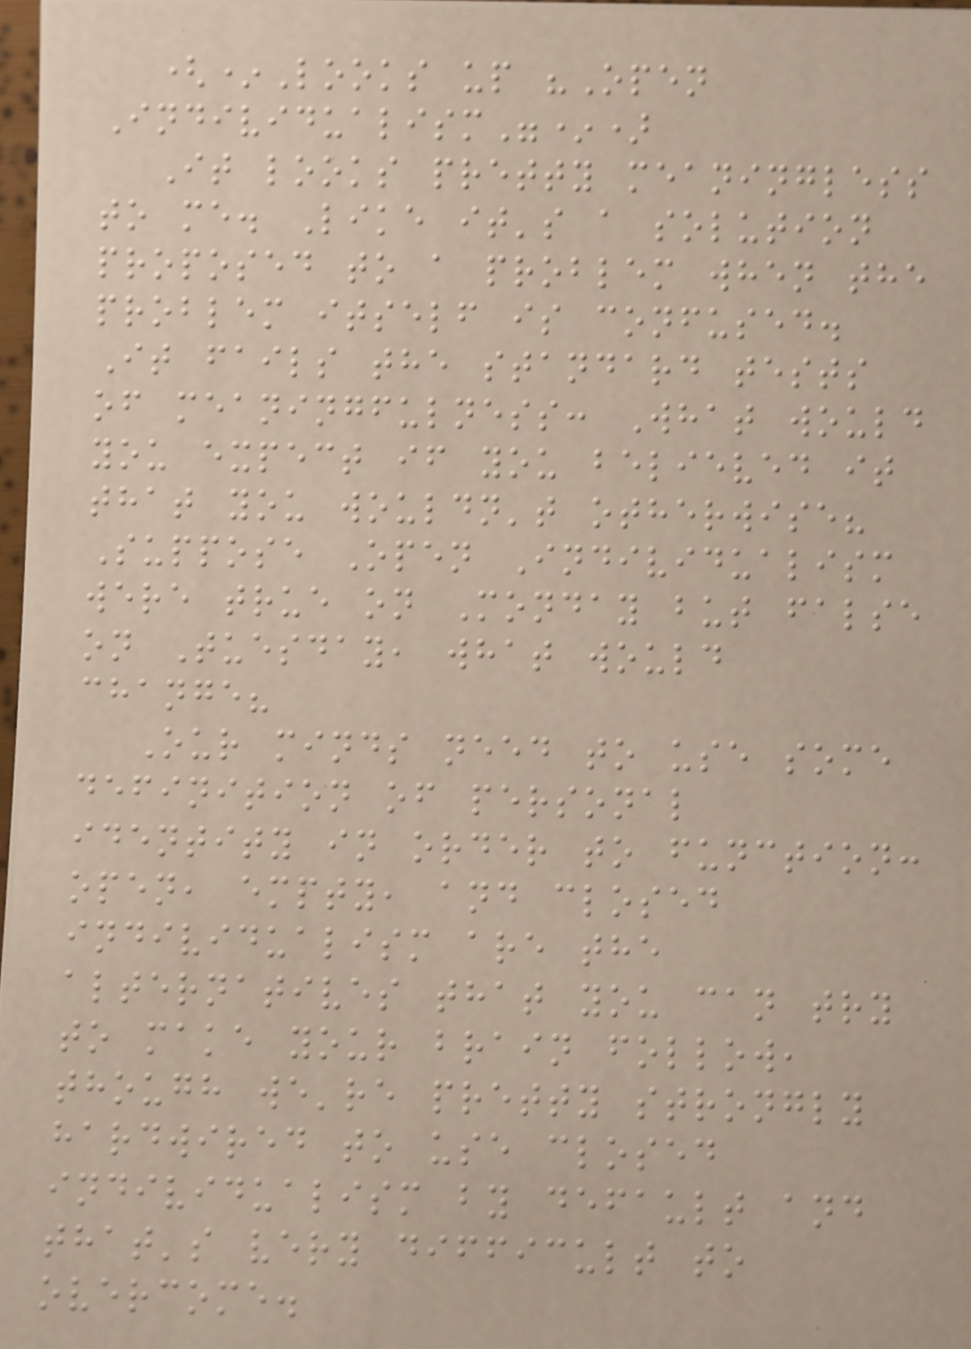(*Looks up "Open
Individualism"*)
It looks pretty meaningless
to me. Like it's a solution
proposed to a problem when the
problem itself is confused.
It fails the standard tests
of meaningfulness: What would
you expect if you believed it
that you wouldn't otherwise?
Suppose Open Individualism
were true on Monday but false
on Tuesday, what would
change?
Our minds need to use some
definition of personal
identity in order to function:
open, empty, and closed
individualism are the
alternatives that you can try
to make your brain follow,
though we're pretty strongly
hardwired to use closed
individualism by default and
that's very difficult to
overcome.
